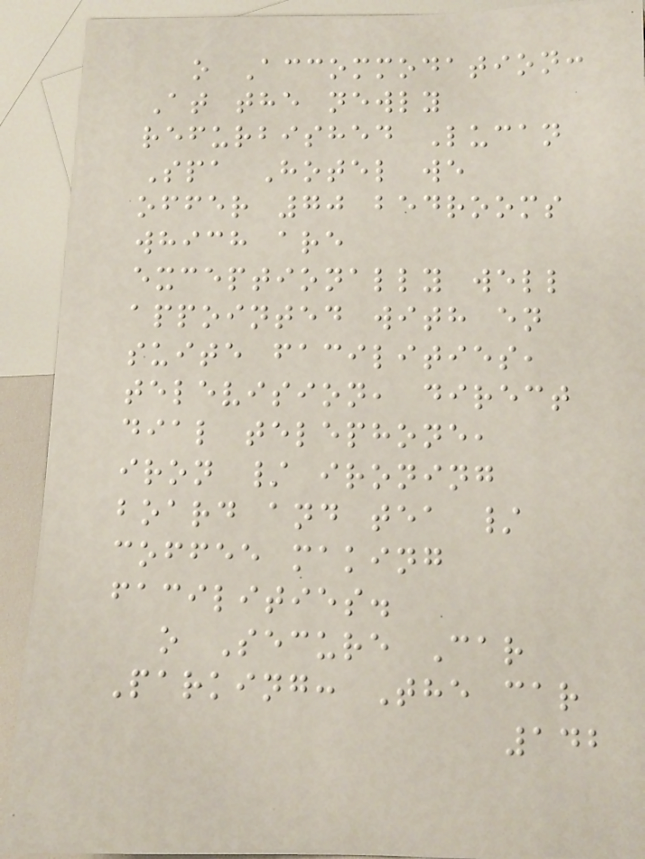o Accommodation:
At the newly
refurbished Lucan
Spa Hotel we
offer 70 bedrooms
which are
exceptionally well
appointed with en
suite facilities,
television, direct
dial telephone,
iron / ironing
board and tea /
coffee making
facilities.
o Secure Car
Parking: The car
142
